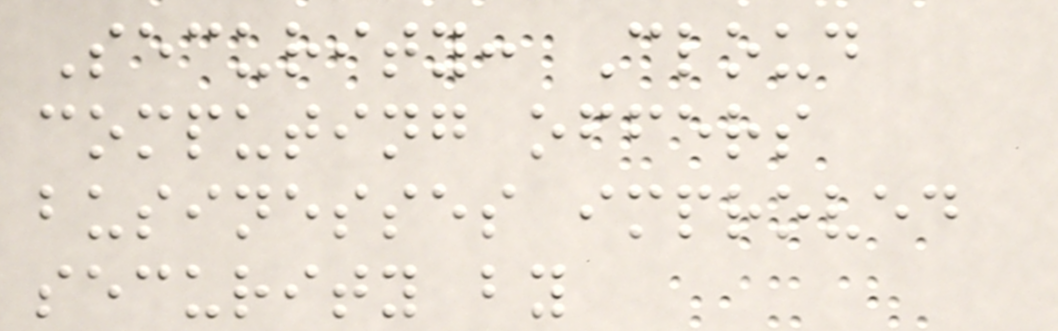Security: Cloud
computing offers
businesses improved
security by
